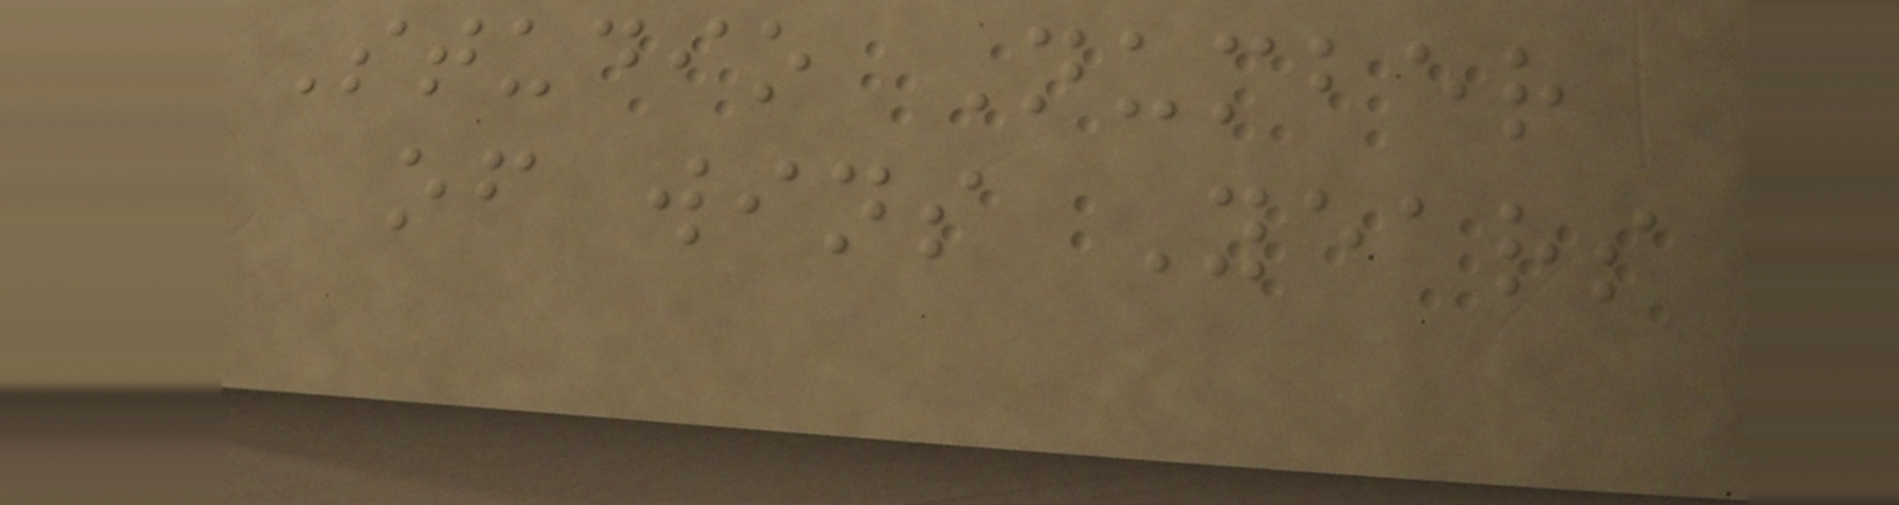Studio Number
of wins Years
